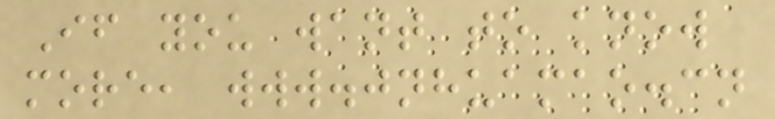If you want to know
more, www.jnhuamao.cn
